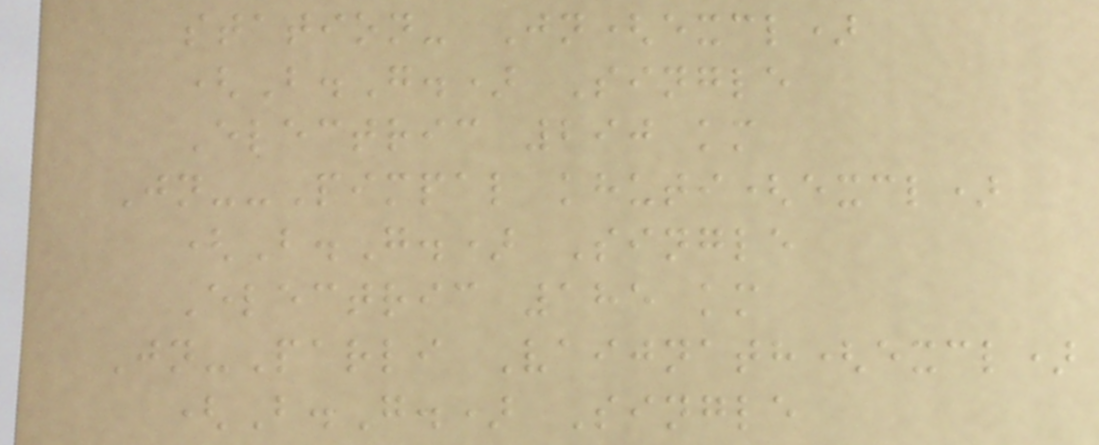station- Jn(excl)
(B.G.) Single
Electric 290 km
Jn--Pimpal khuti(excl)
(B.G.) Single
Electric 185 km
Jn-Parli Vaijnath(excl)
(B.G.) Single
